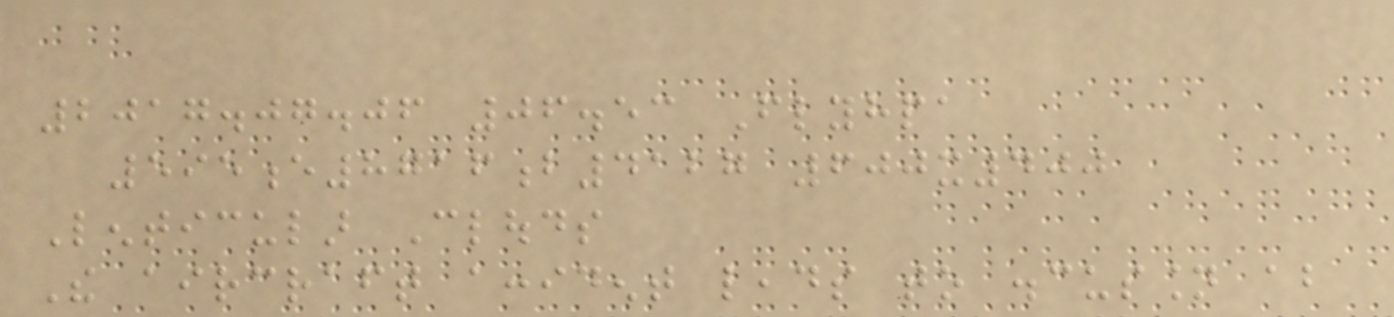2017.07.06 06.53 Flyhpa
595e8716b4127 600x400
Lenticular Clouds
The aircraft accident leads to discussion about
